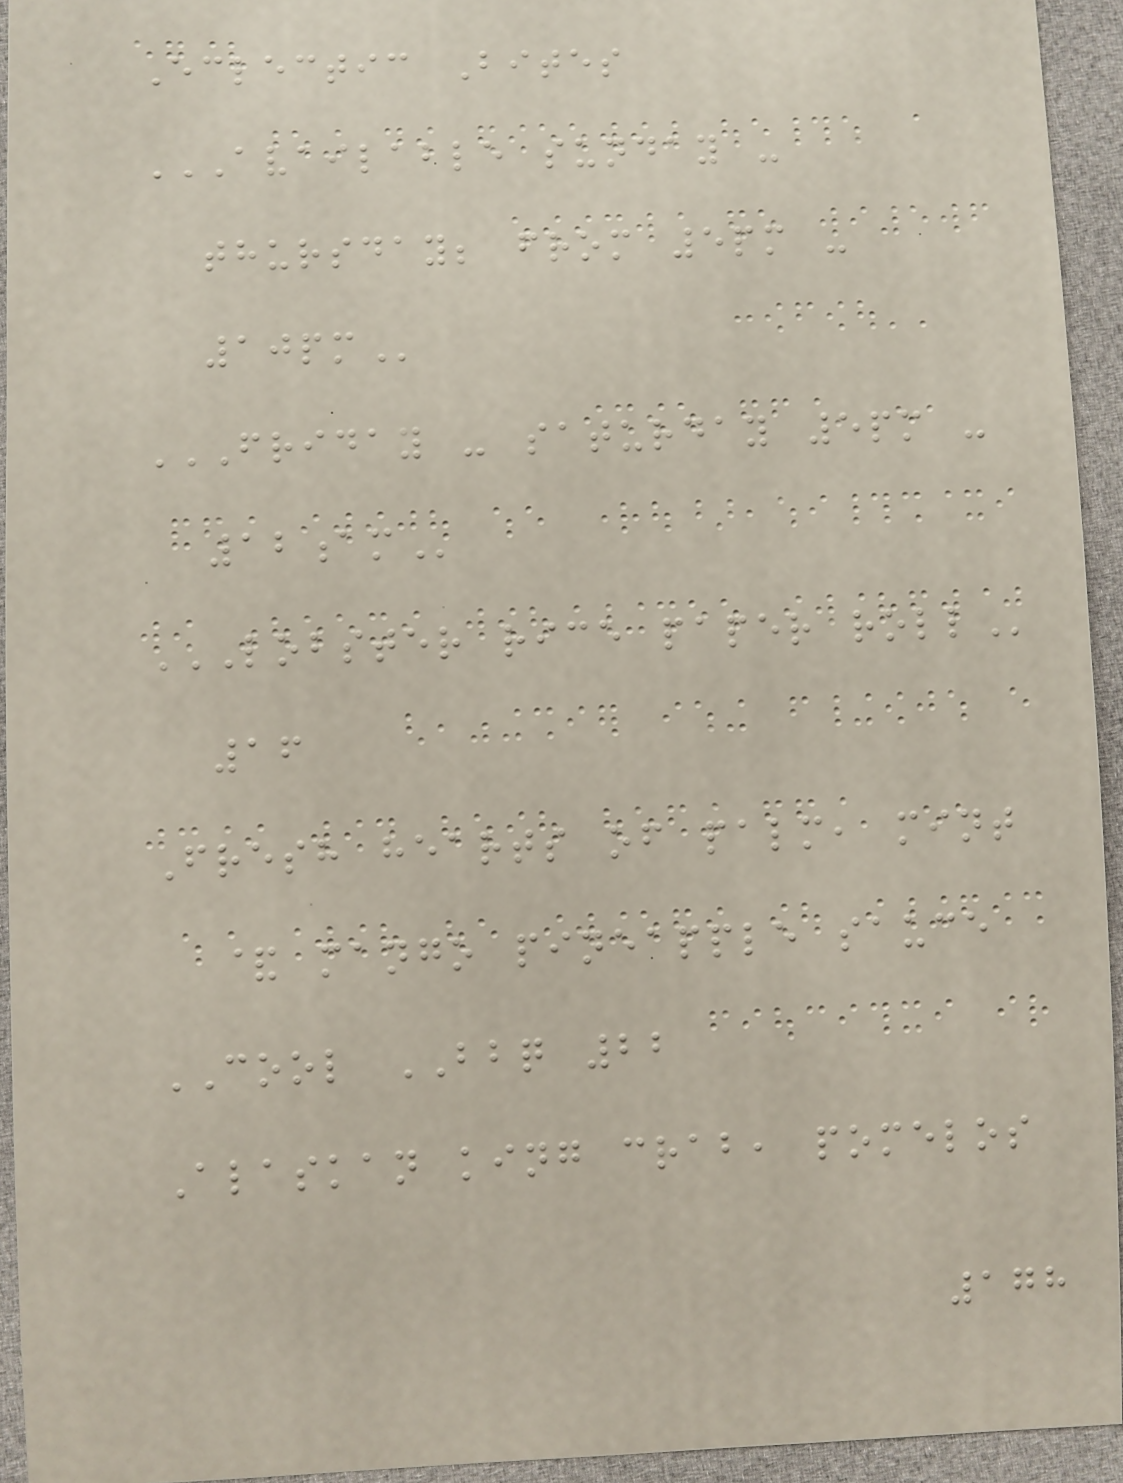Eclectic Bites
AVAILABLE SUNDAY -
THURSDAY; FROM 5PM -
10PM
FRIDAY - SATURDAY 5PM -
12AM
LOBSTER RICE PAPER ROLL
16
Fresh hearts of palm, mint
& mango pineapple sauce
COOL BBQ 22
Alaskan king crab, pomelos
178
